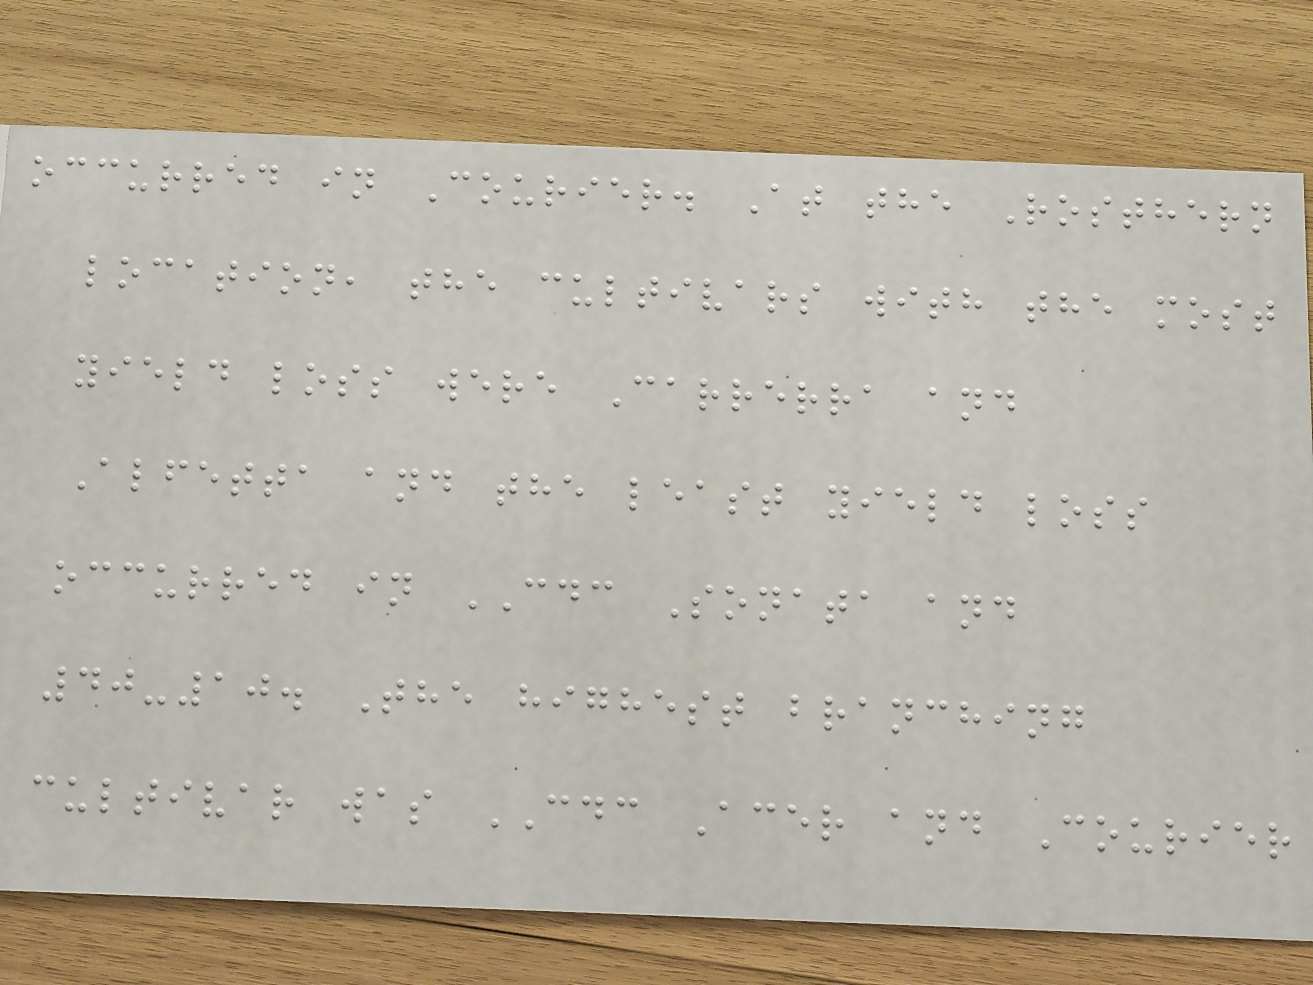occurred in Courier. At the Rosthern
location, the cultivars with the most
yield loss were Carrerra and
Alfetta and the least yield loss
occurred in CDC Sonata and
40-10. The highest branching
cultivar was CDC Acer and Courier
